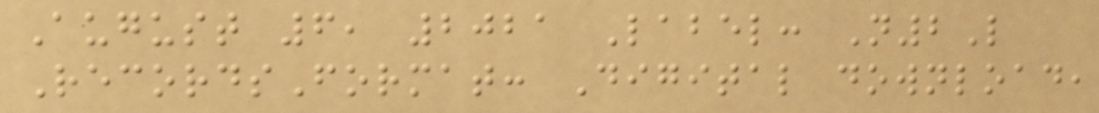August 6, 2021 Label: N2L
RecordsFormat: Digital download,
